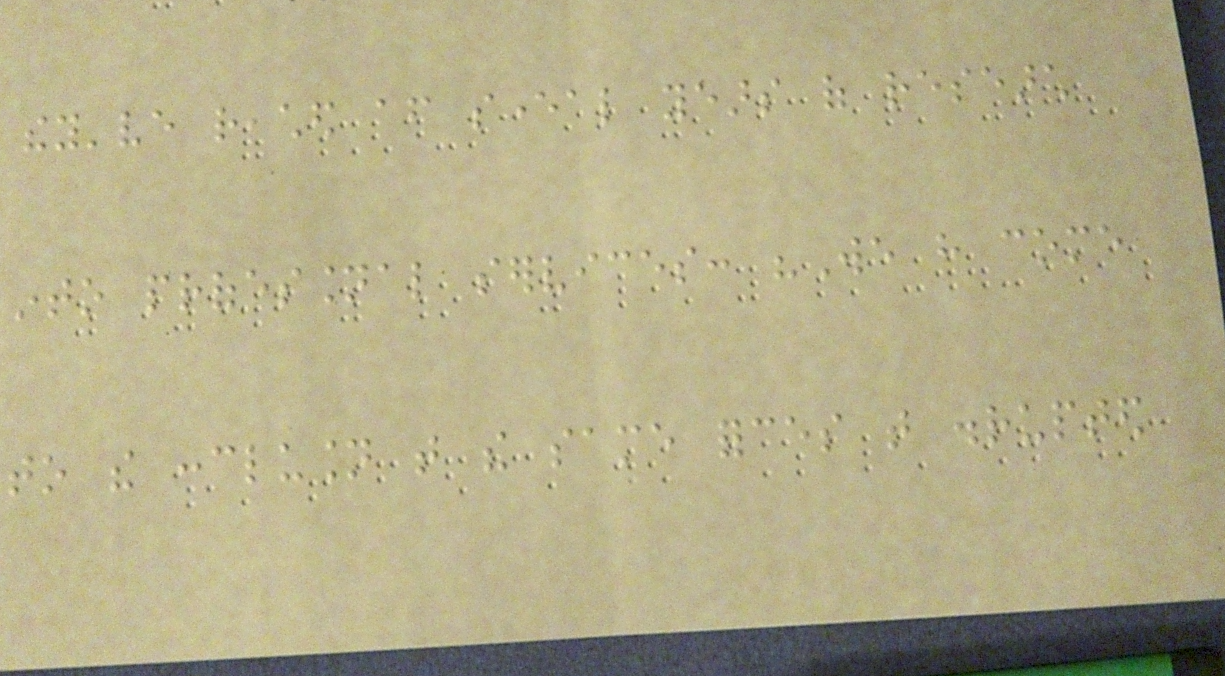they've reached after several years of research
into professional services: "We have come
to the conclusion that the same forces that disrupted
